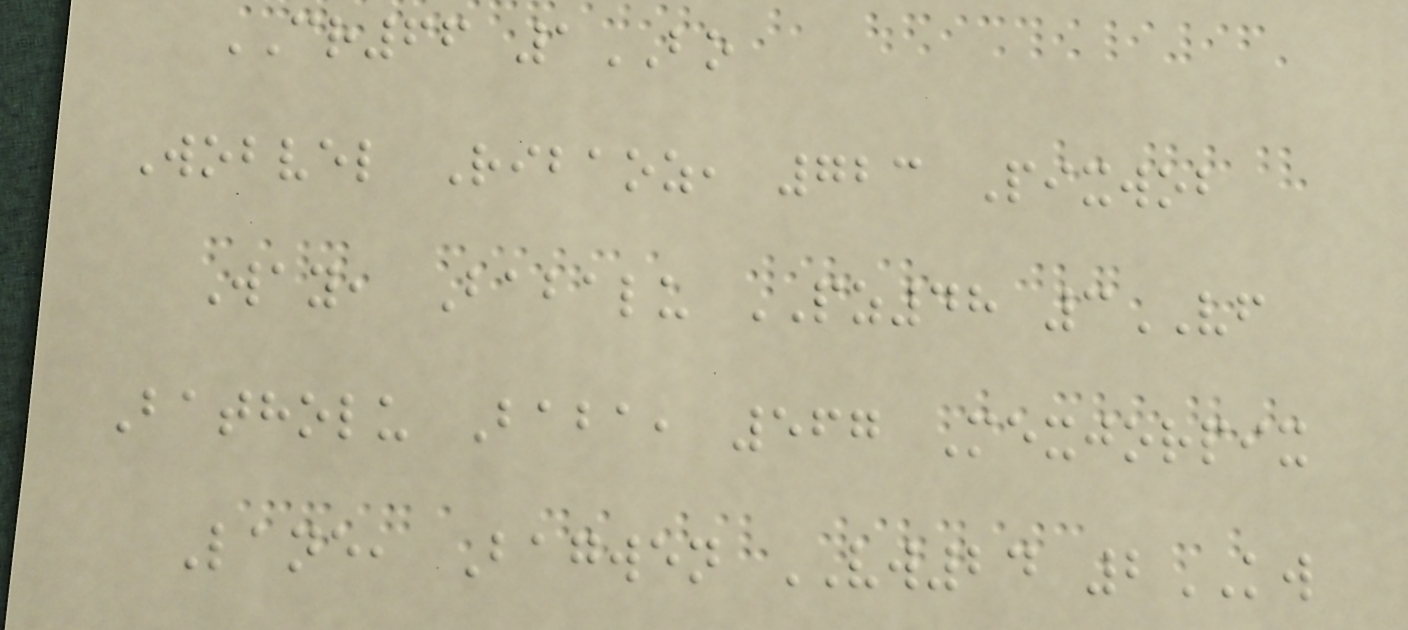CR66 1BO
Wobvel Ribaoz, 723 Pixwob
Way, Babalu PZ48 3VF
Batholu Baba, 567 Mexjorpix
Lane, Bagwen VW24 2KW
